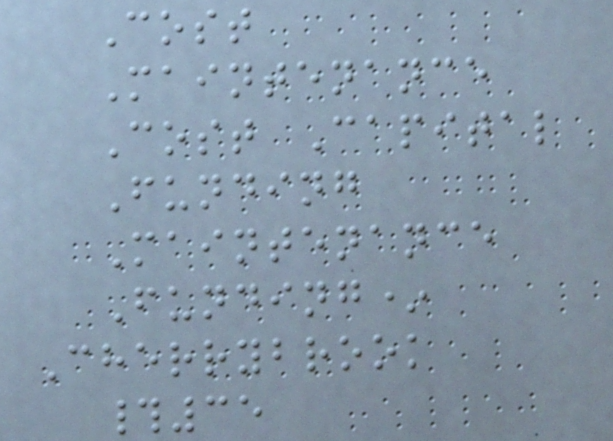Cost
Maintenance
Cost Capital
Funding
Maintenance
Funding*
Cherrybrook
#35
